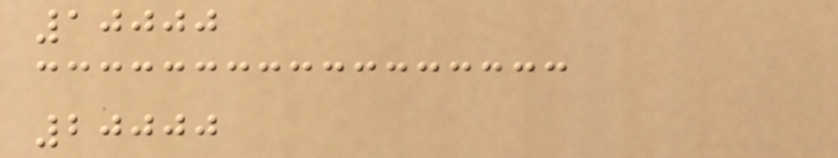10000
20000
